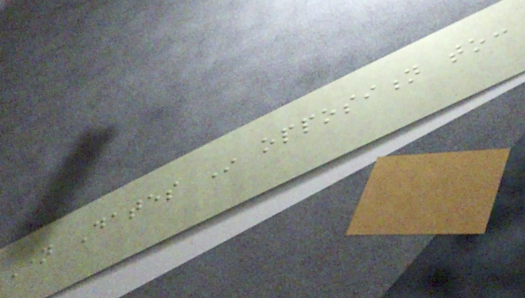Name Dates In opposition to:
